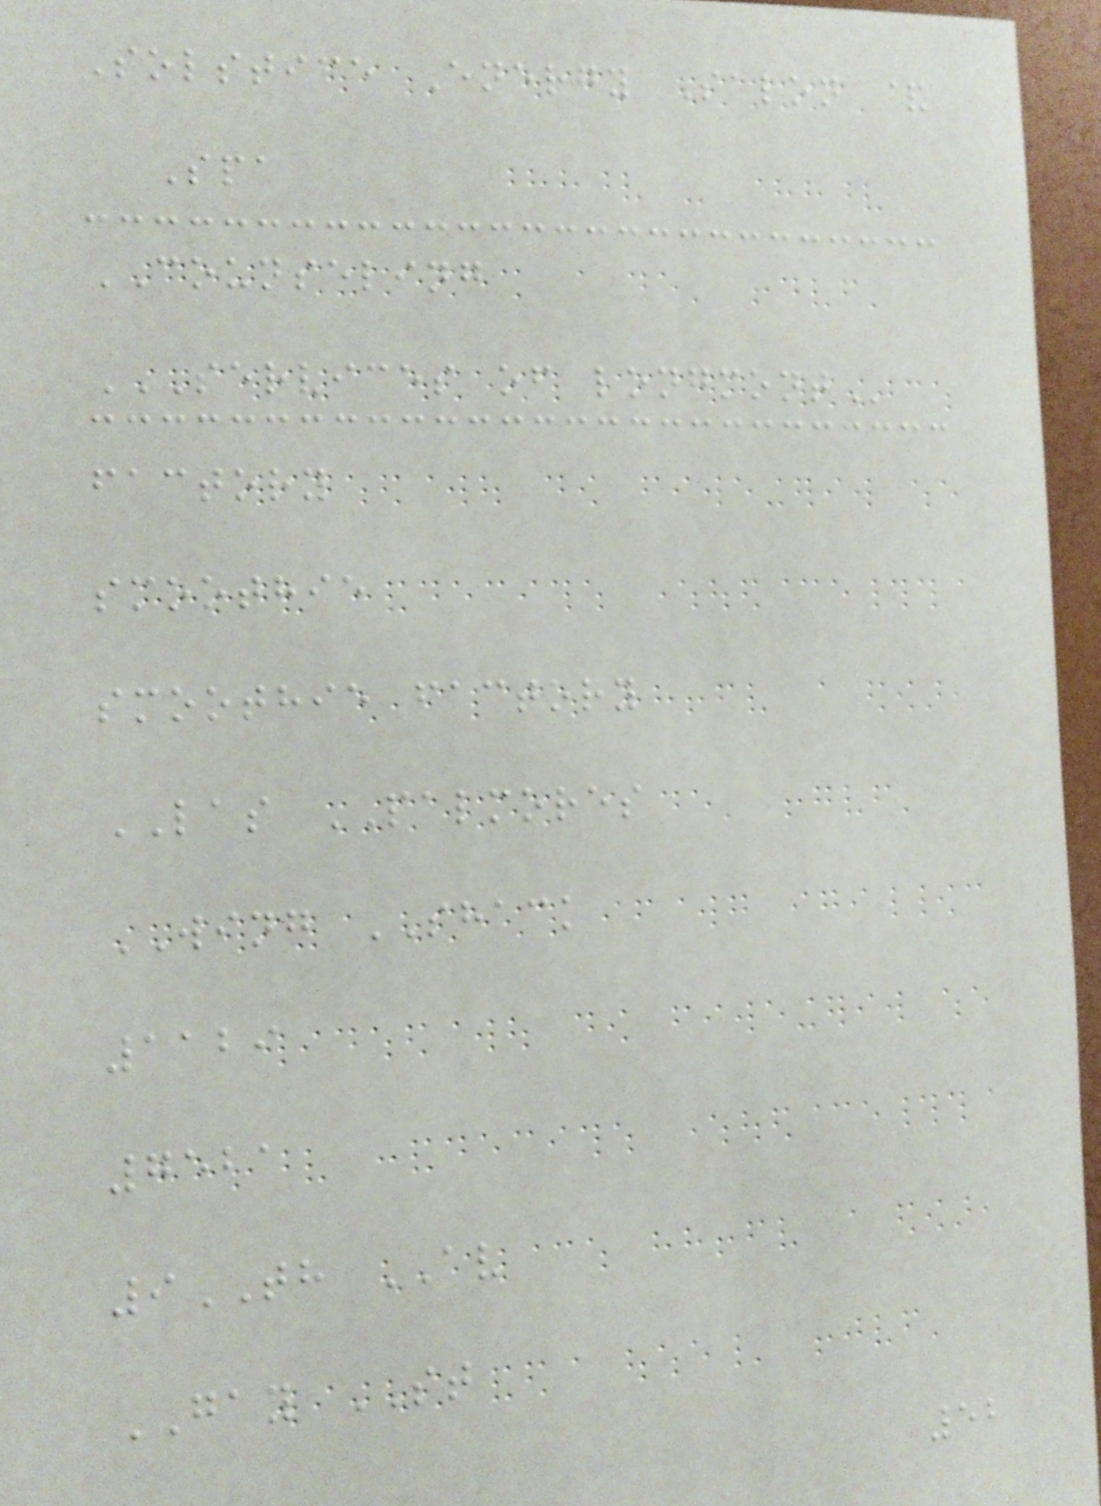Solstice Energy Salon &
Spa
COUNSELING
SERVICES OF LONGMONT
factory
smoothie
smoothie factory
LAS PALMORES
WING SHACK
1129
7521
9TH AV
GAY ST
52
